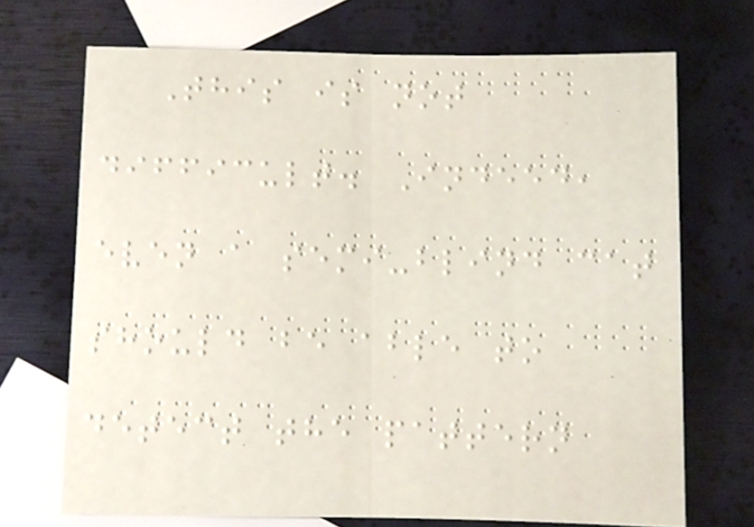This is not
difficult. Indeed,
even a semi-blind cat
should be able to
detect the pattern
